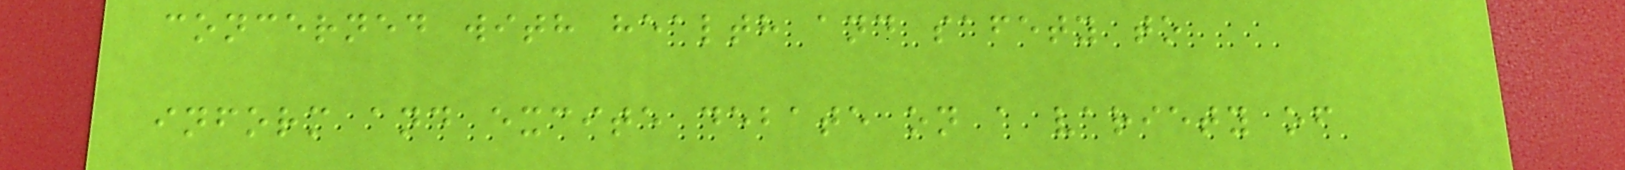concerned with health and safety to
inform and excite debate on a variety of
